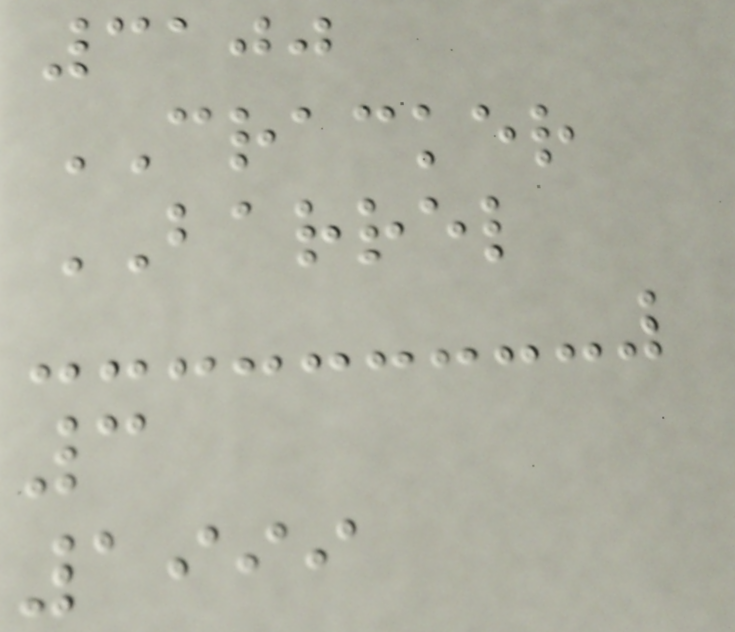3100
CRACKER
BARREL
3
1999
